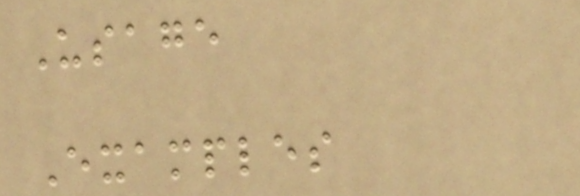Usage
Examples
